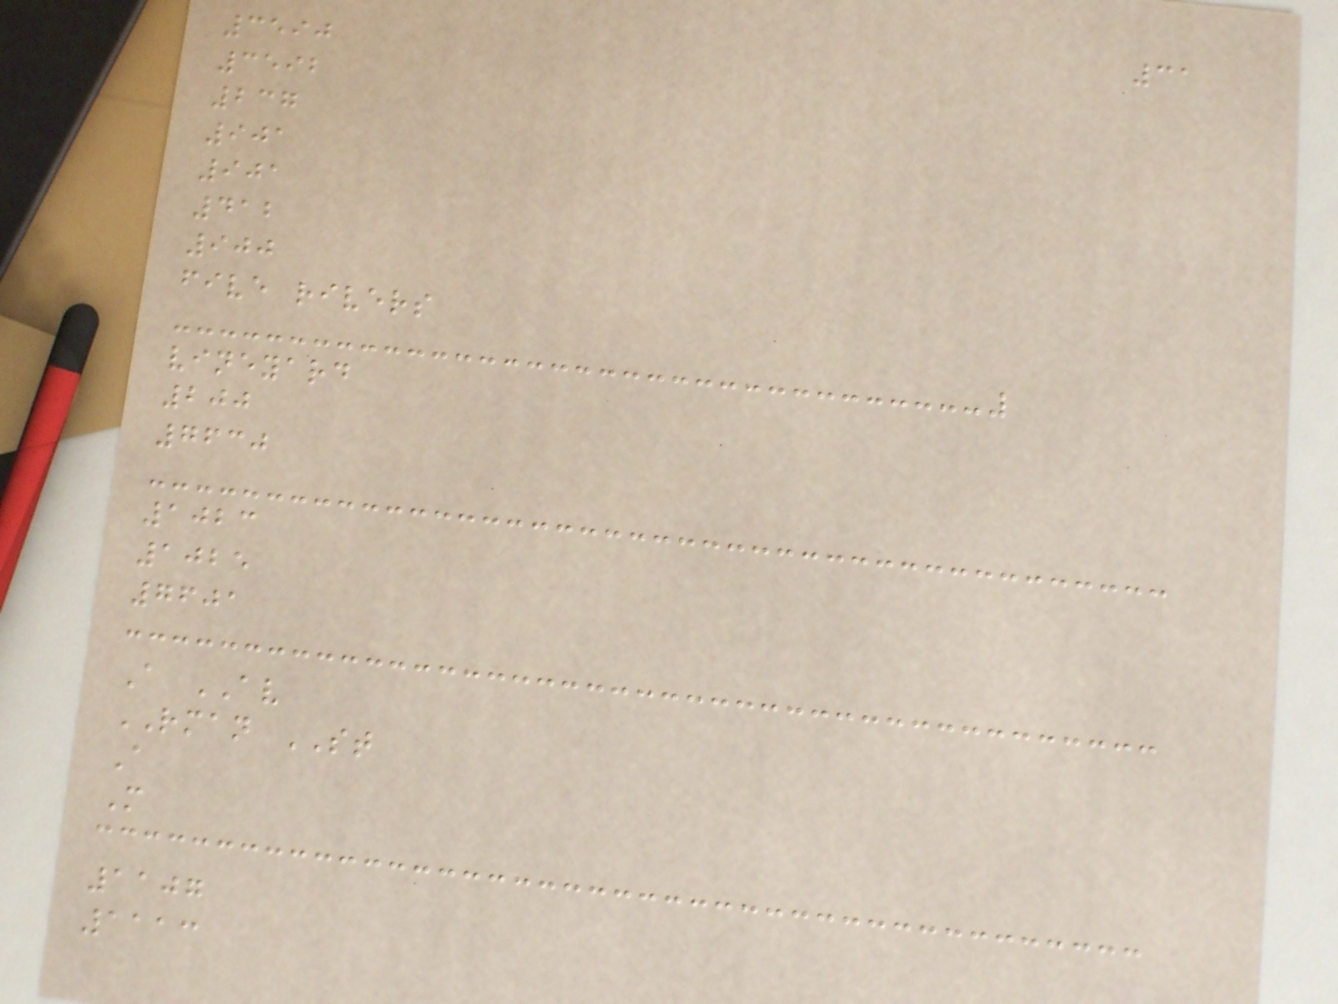31
3590
3592
237
901
901
412
900
five rivers
vineyard
200
7630
1023
1025
7601
A AV
RMAN ST
A
M
1107
1113
